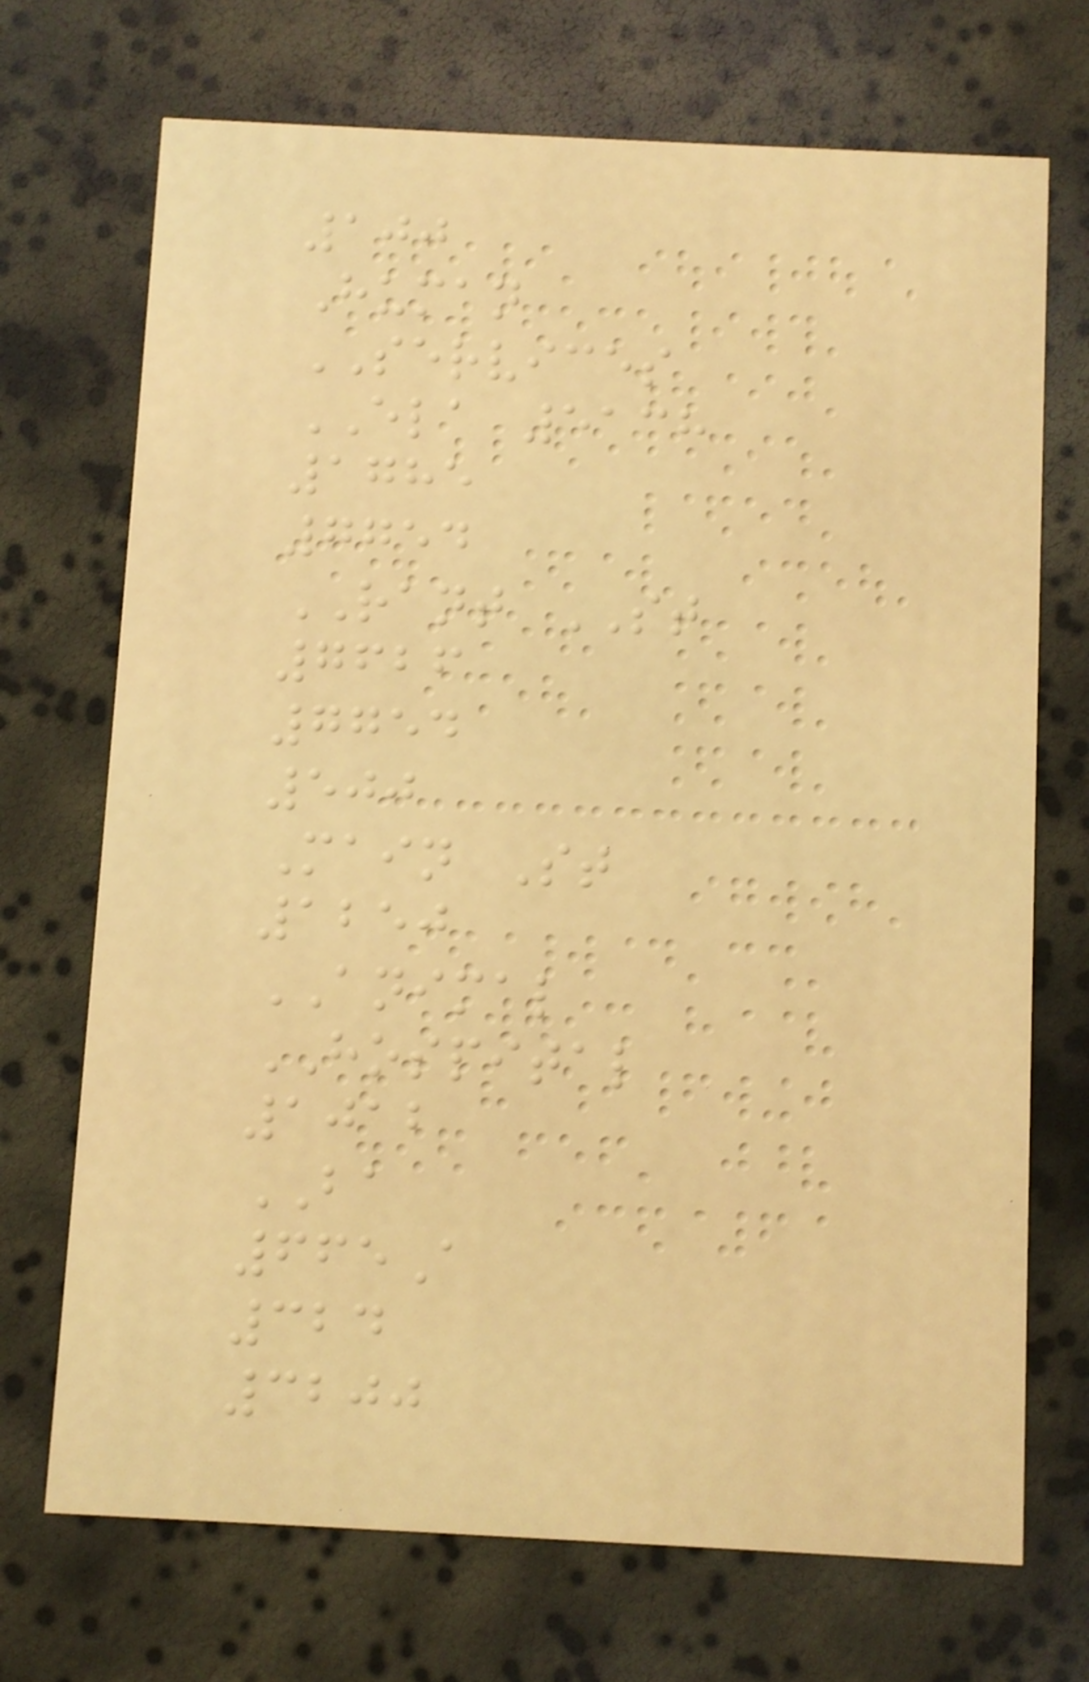100
Human
SERVICES
ELA 5138
1785
7754
RANT ST
7626
7754
500
Main St
1250
ANIMAL
HOSPITAL
1012
BA
665A
324
3200
